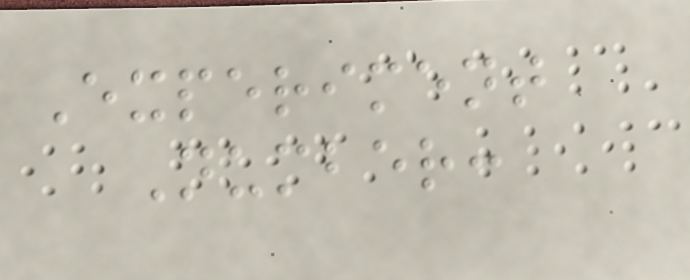Experiment
Number:
